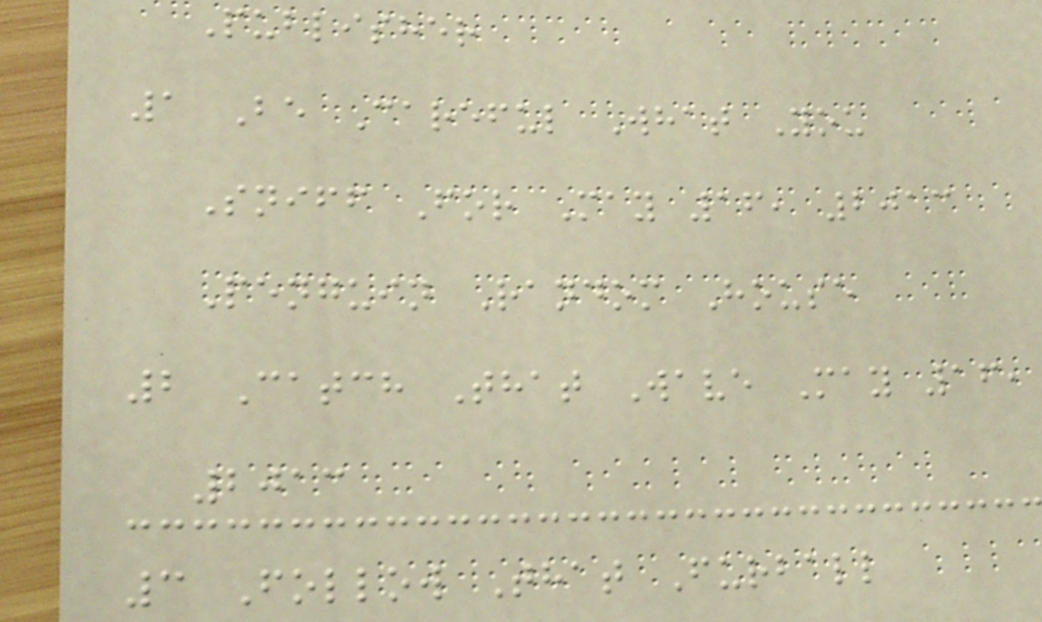Publisher
1 Be Careful What You
Sniff For May 16, 2013
Penguin Random House
2 Catch That Wave May 16,
2013
3 Follow That Furball
